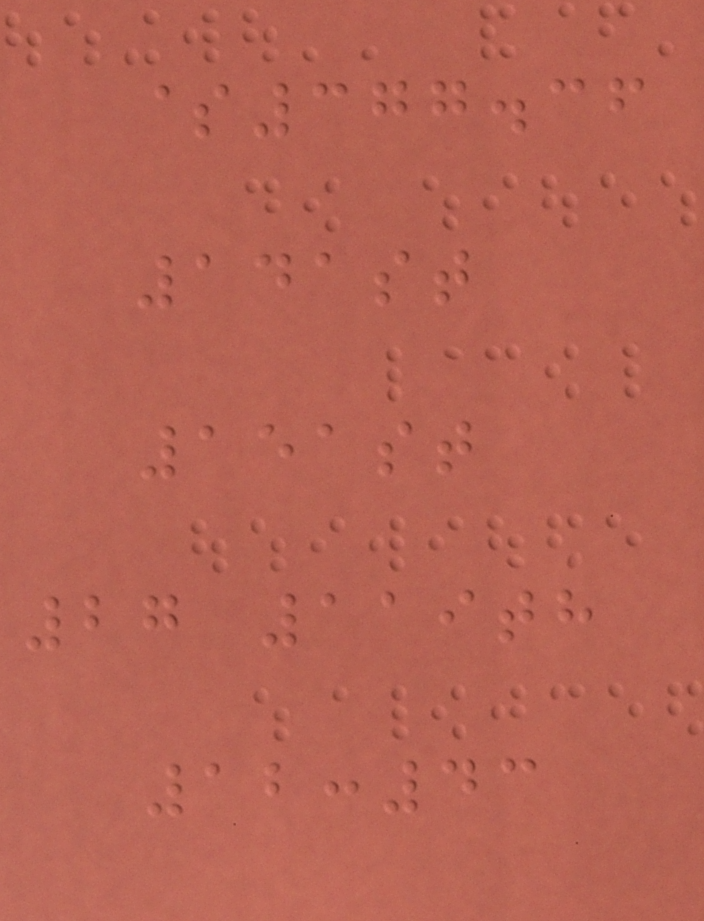$377.36
141st
151st
27 119th
12:43
